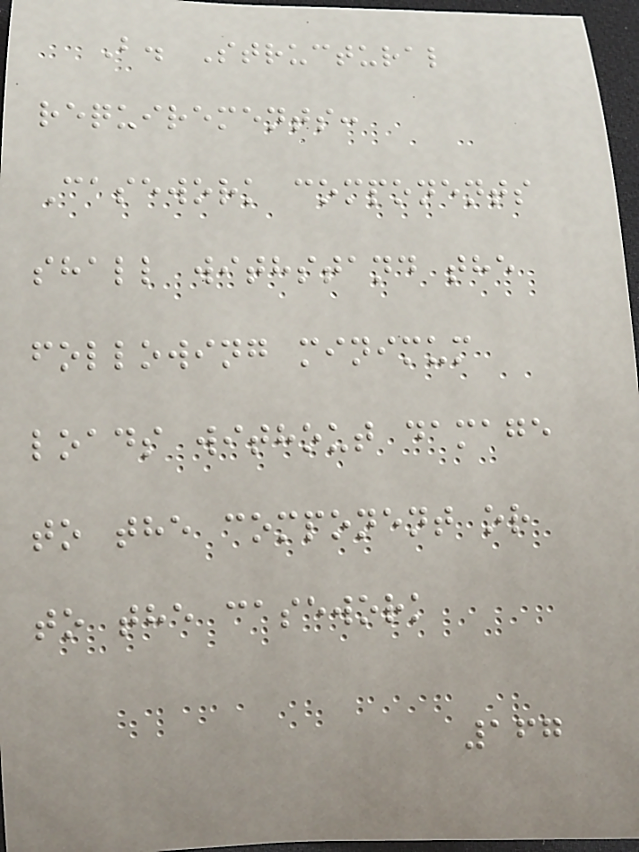B. Structural
requirements:
Casework components
shall withstand the
following minimum
loads without damage
to the component or
to the casework
167
